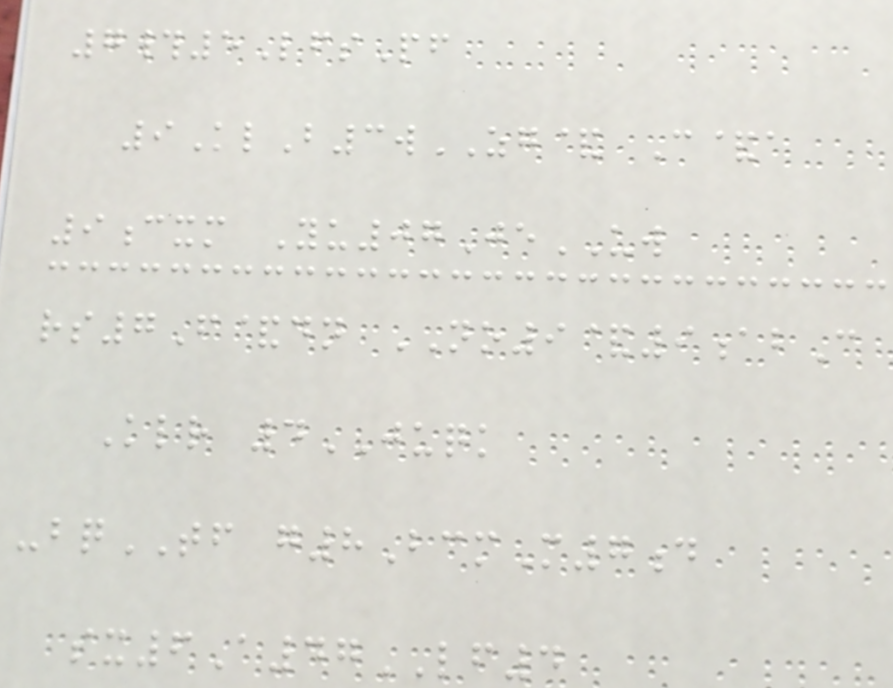7#5LfsPf
9KlB3wZG& C&a
9cxm Yu07JeUW
rs7F&dn NO9&9abC
Klr 4JUQK
-bqTF g8BcmM7d
sx6A47LF4
